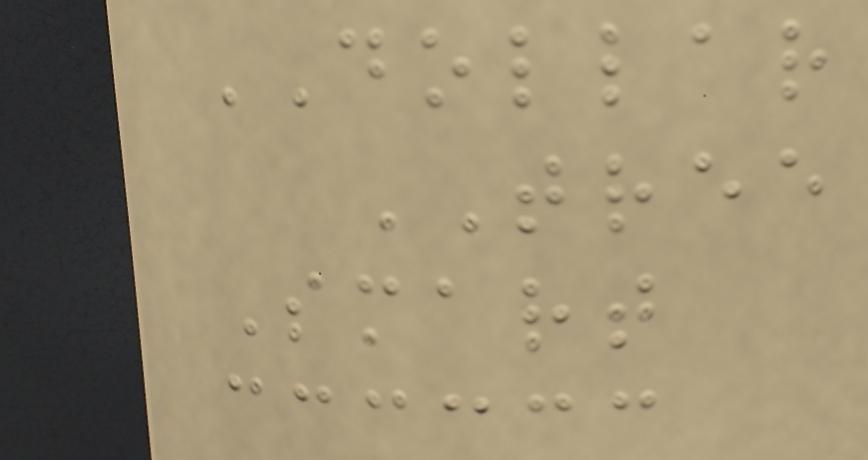DOLLAR
TREE
Smart
